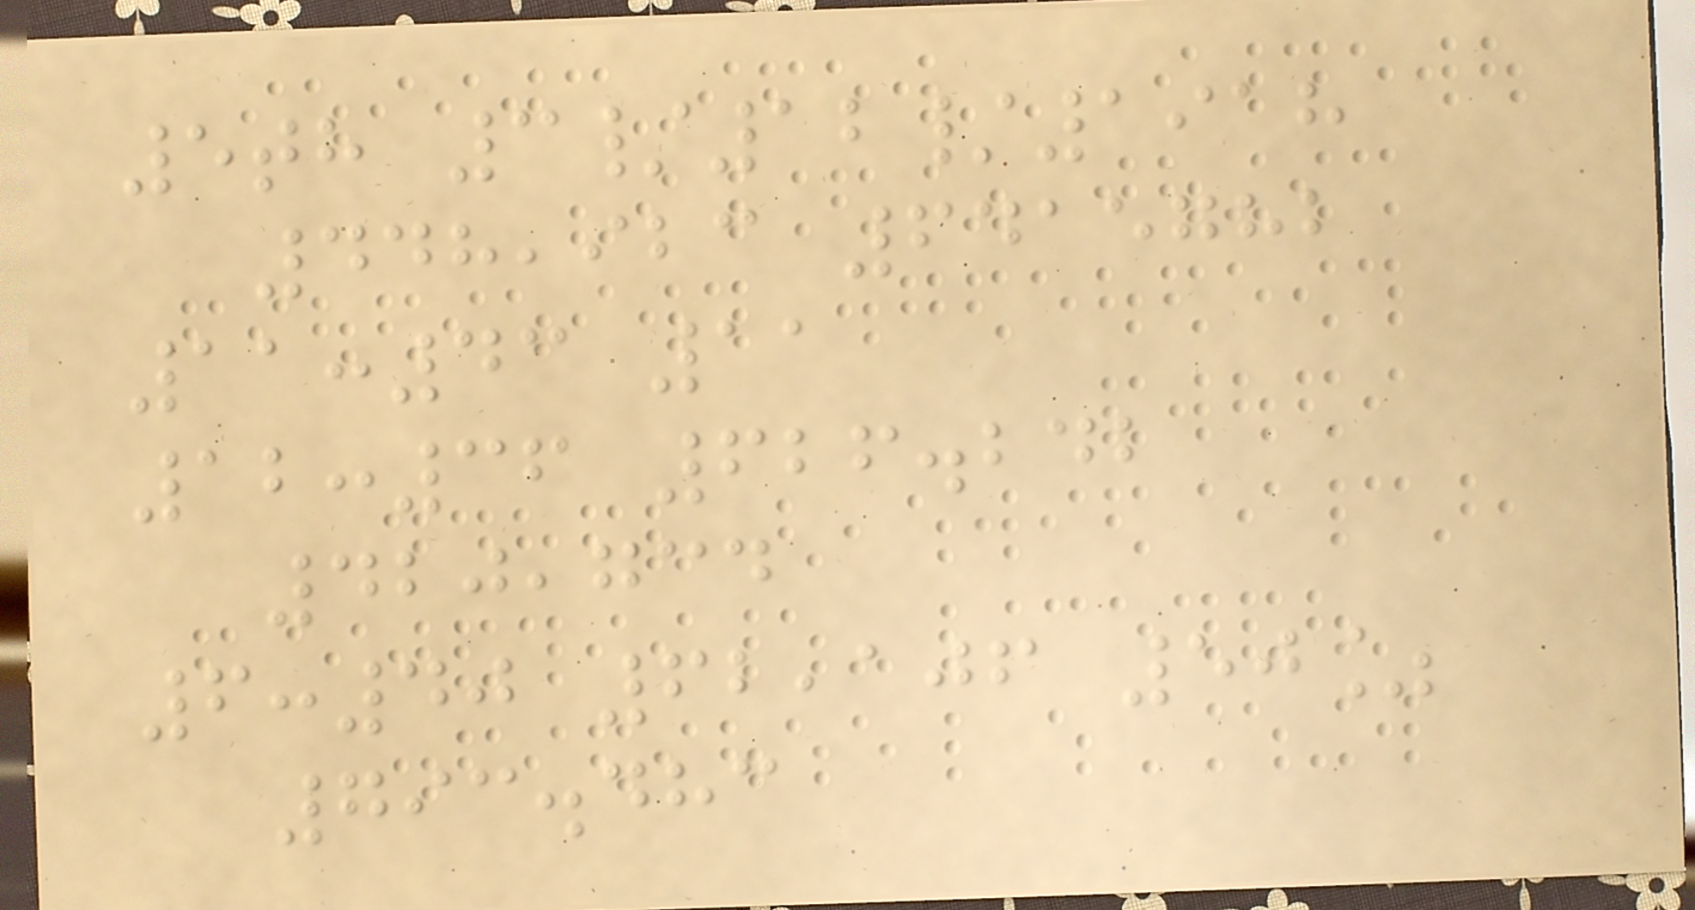5th 3/12/1918
448,923 6415782
11:43 11
12:36 626.242
420,734
6:40 62,106 50%
793.483
